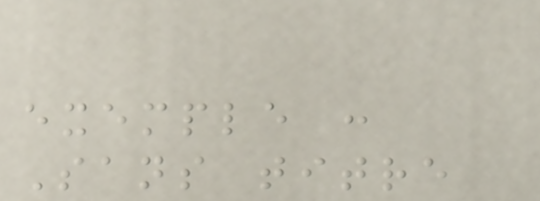exemple :
Sans titre
